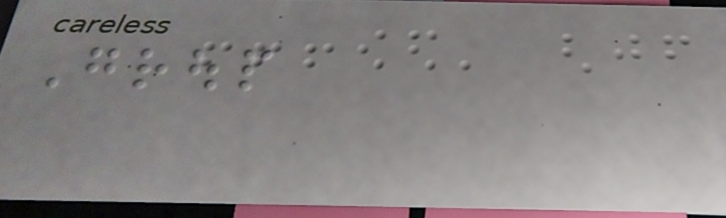Group
